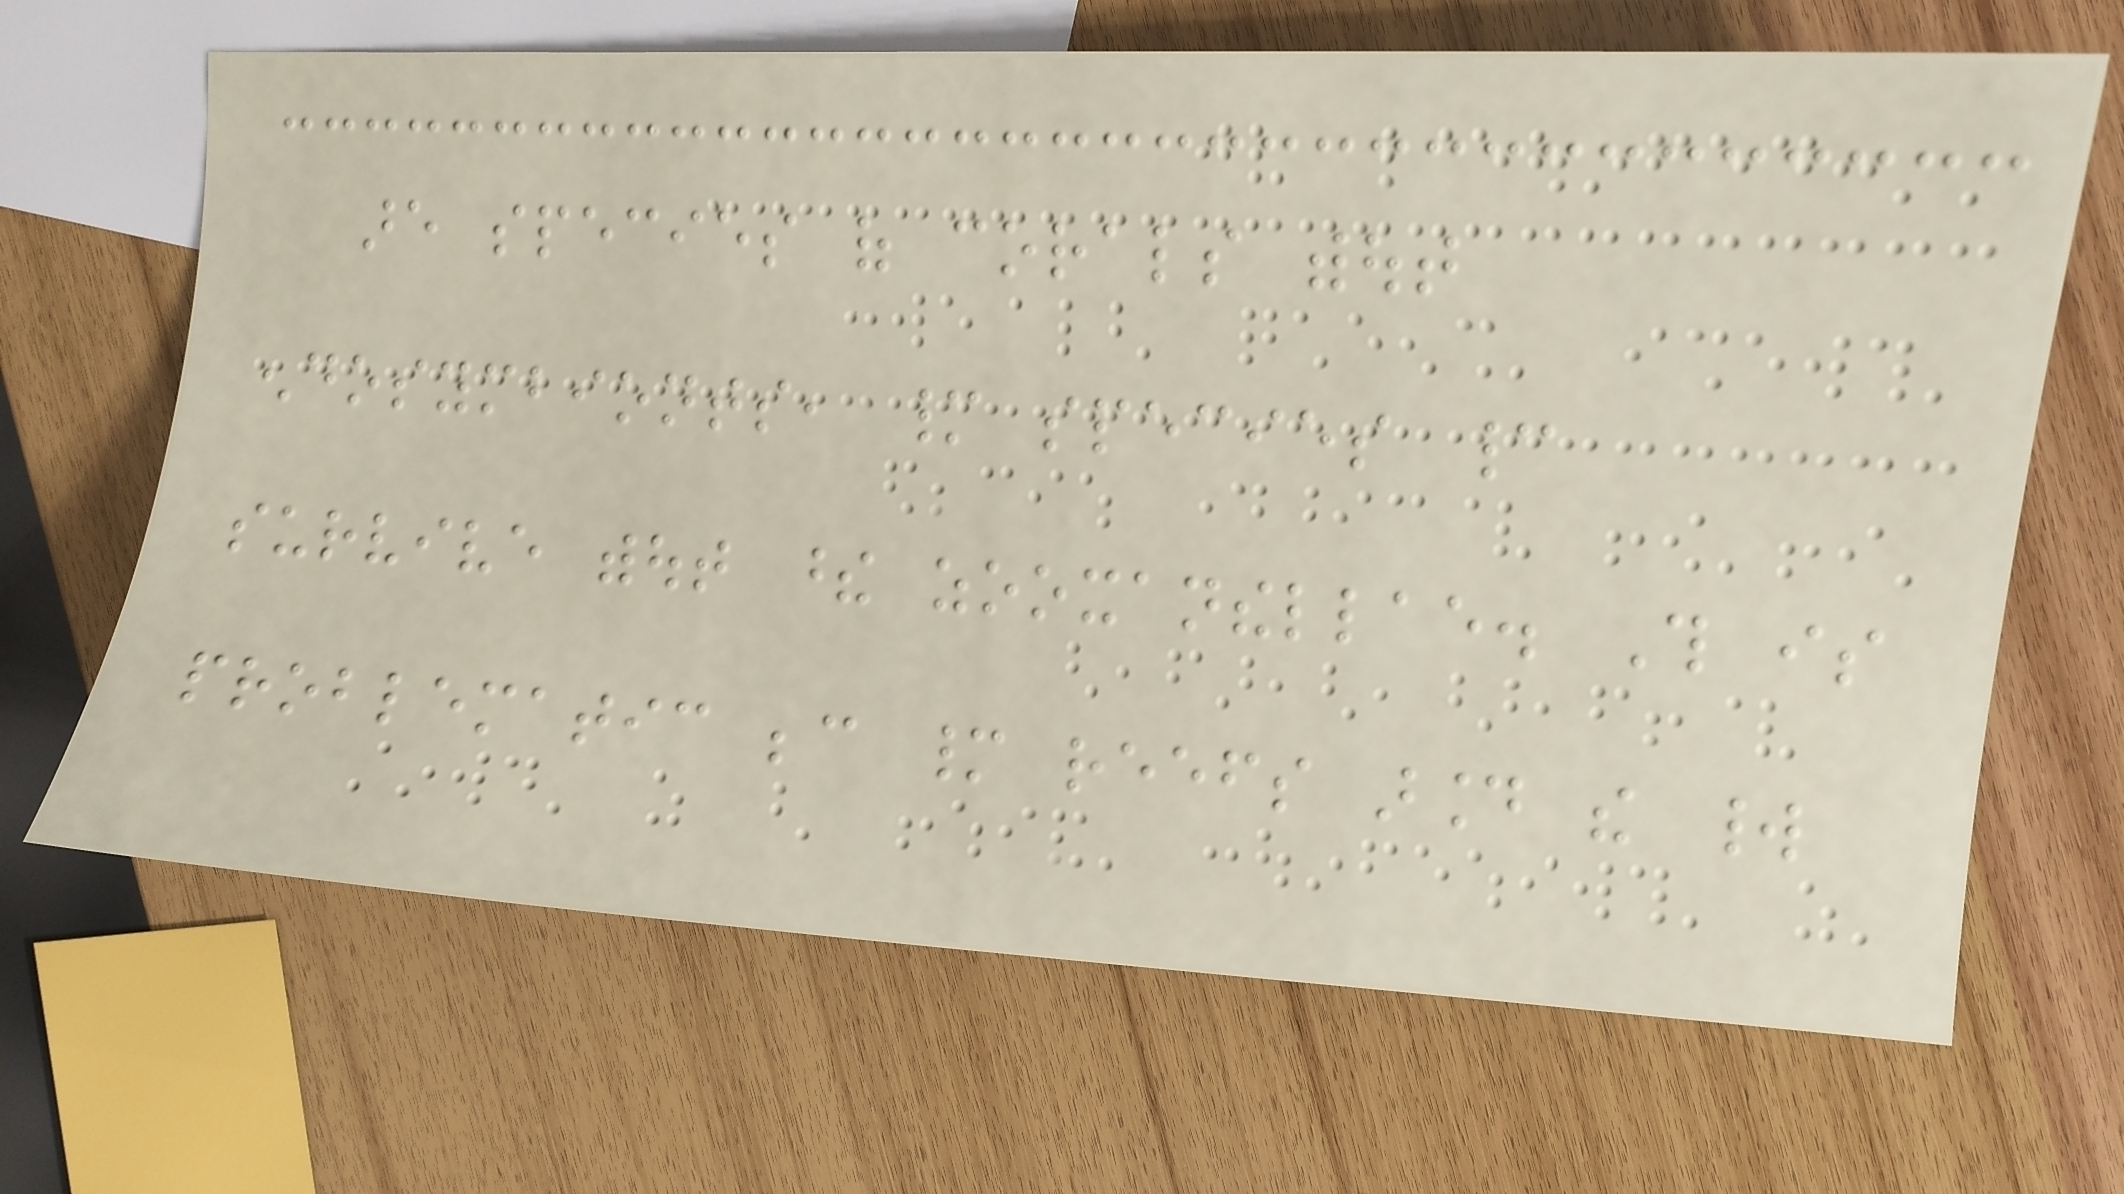are species of corals without
endosymbionts, many species cannot
survive without these zooxanthellae. This is
problematic because many reefs around the world
